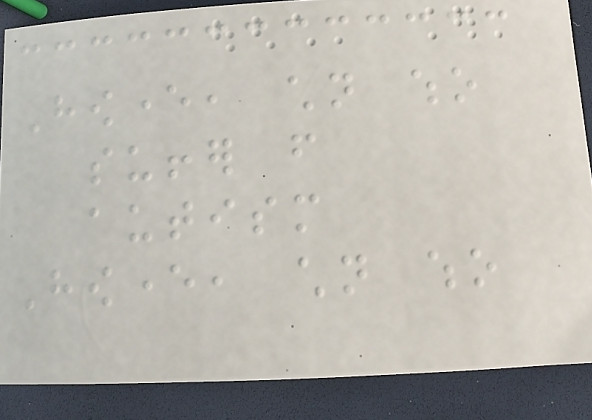However, children who
suffer from
autism
However, children who
